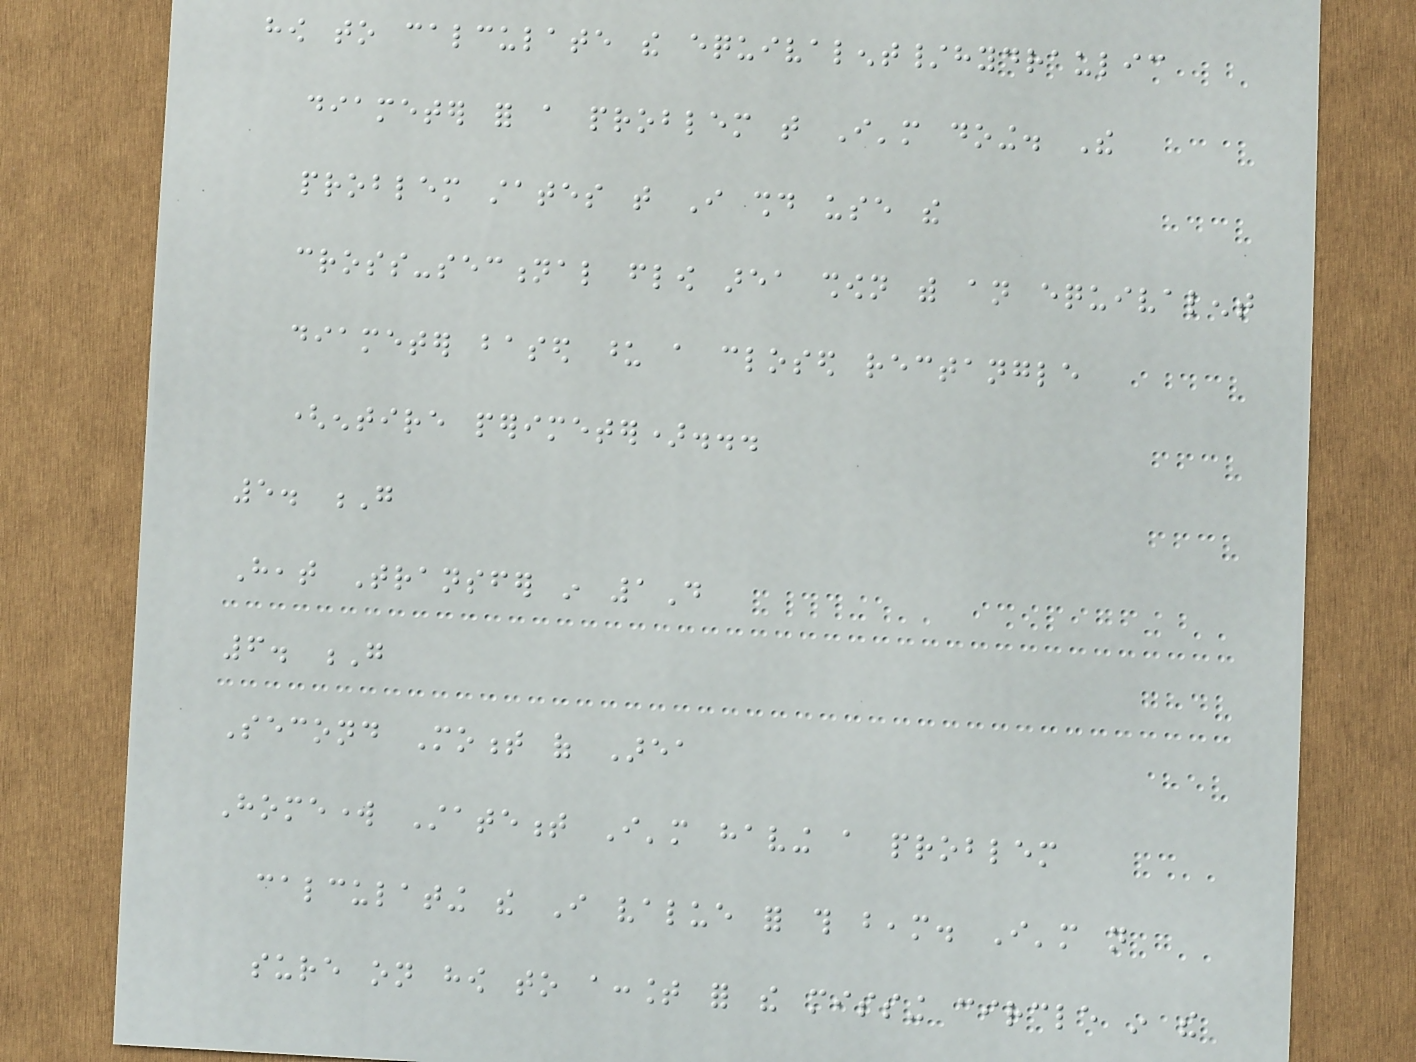how to calculate the equivalent/hydraulic
diameter for a problem that I'm doing. The
problem states that I should use the
cross-sectional flow area shown with an equivalent
diameter based upon a closed rectangle
(entire perimeter)...
5. G
Heat Transfer in 1D
6. G
Second Moment of Area
Homework Statement I'm having a problem
calculating the I value for this beam. I'm not
sure on how to account for the missing circle in the
